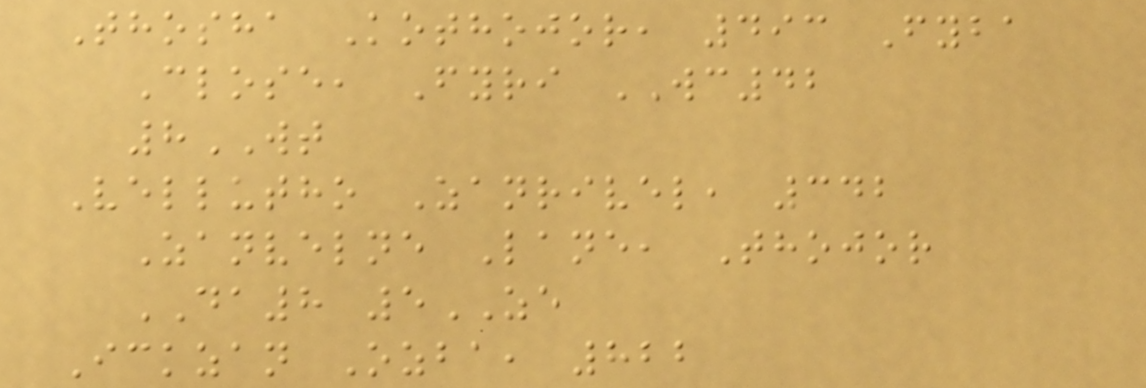Thosha Kothojor, 493 Fyba
Close, Fyri WC42
8WT
Vellutho Zanrivel, 342
Zanvelne Lane, Thojor
DA8 5ZE
Ickzan Ozba, 822
